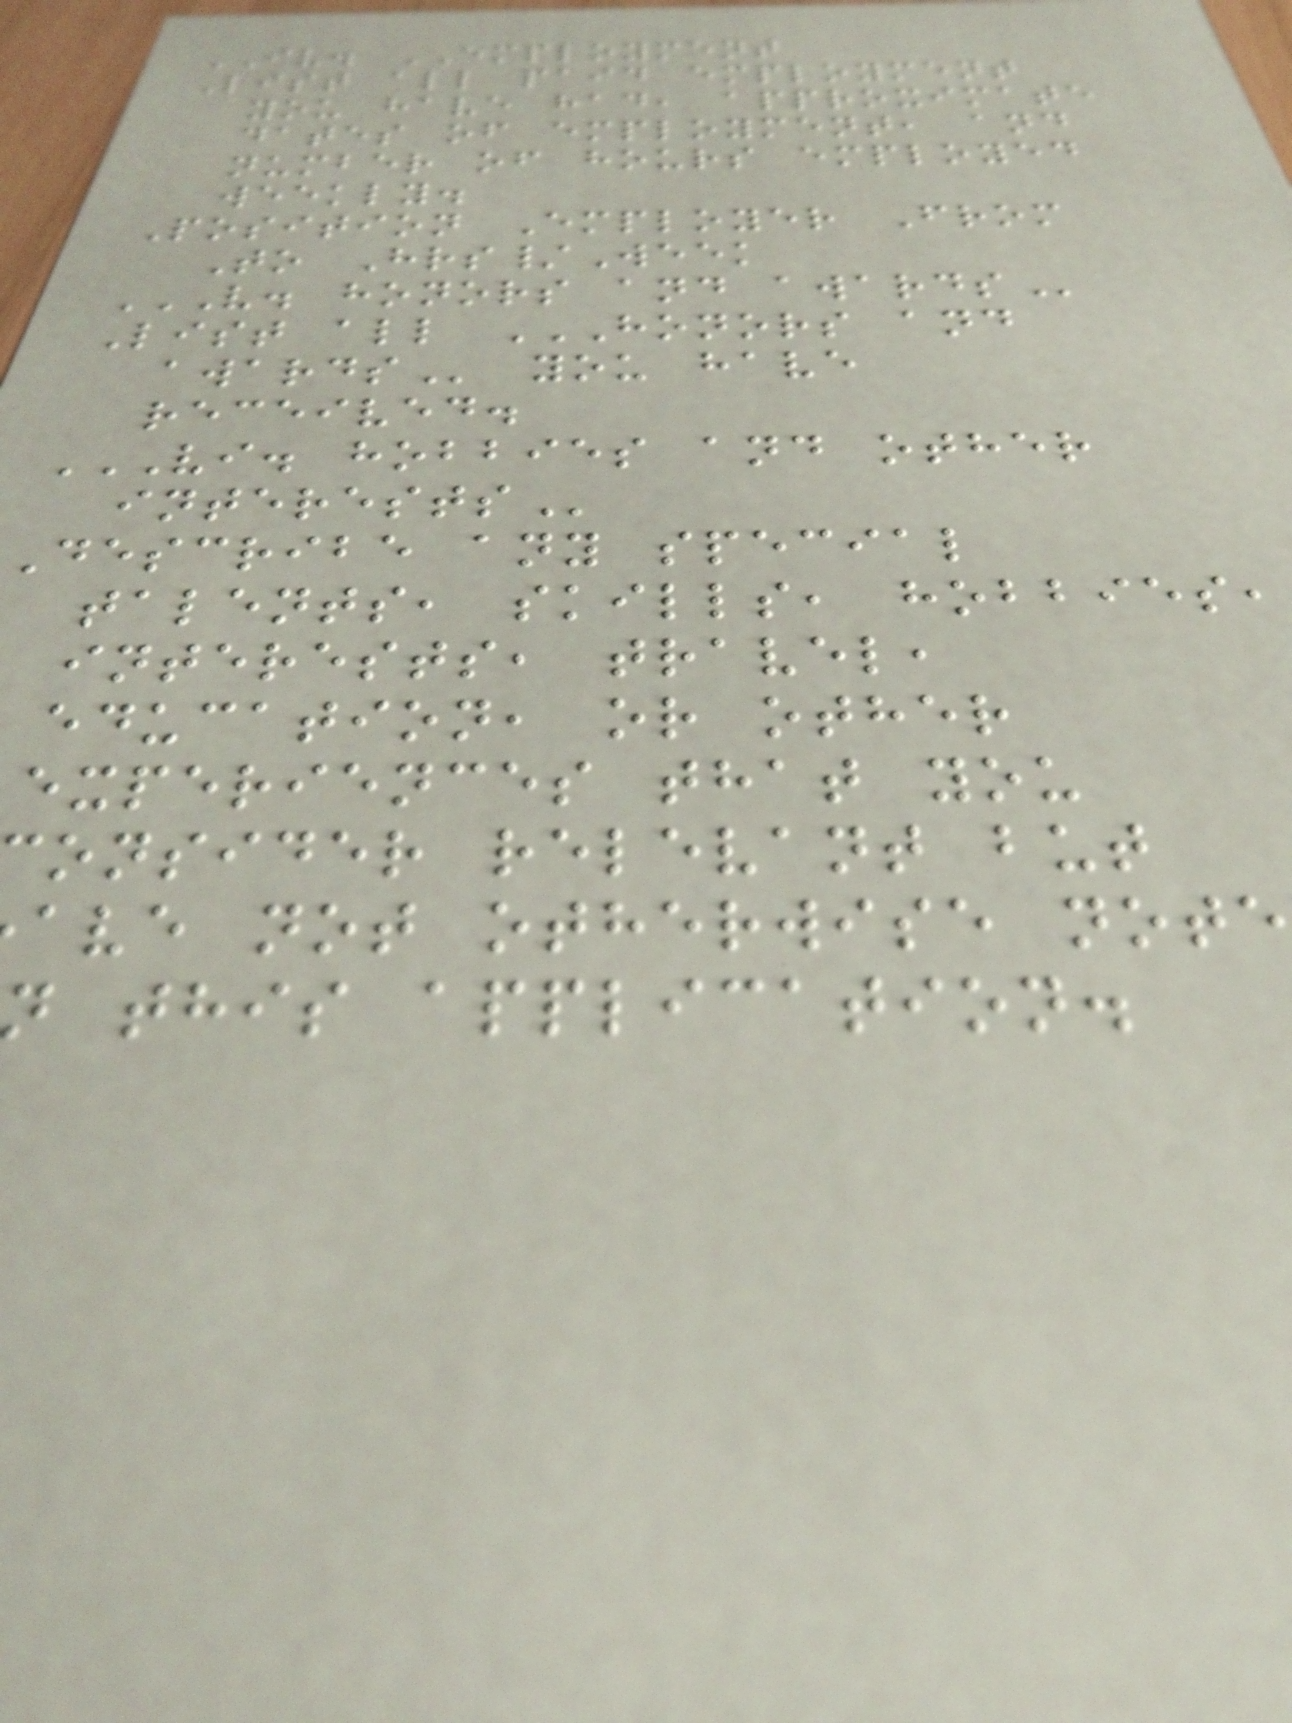IV. EMPLOYMENT
List all paid employment
you have had, approximate
dates of employment, and
number of hours employed
weekly.
Position Employer From
To Hrs/Week
V. HONORS AND AWARDS
List all HONORS AND
you have
received.
VI. HOBBIES AND OTHER
Describe any special
talents, skills, hobbies,
interests, travel,
education, or other
experiences that you
onsider relevant but
ave not otherwise note
n this application.
